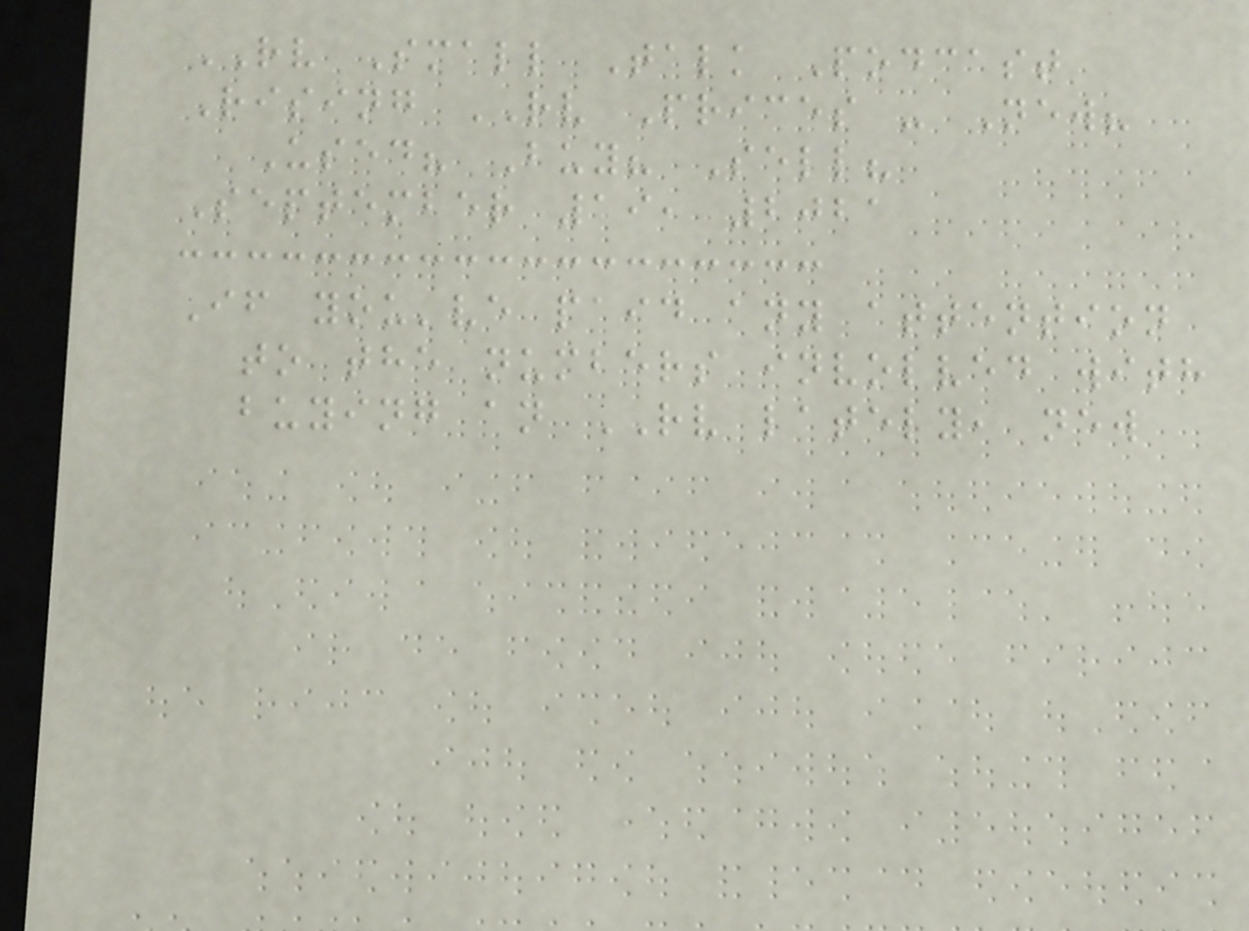RV Small Talk Podcast
Rising RV Prices - New?
Used? Buy? Sell?
September 19, 2021
If you've paid any attention
to the numbers involved with
buying an RV lately, new
